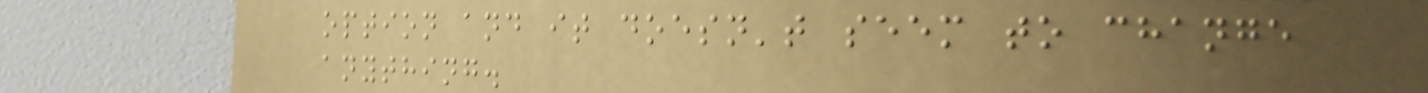option and it doesn't seem to change
anything.
